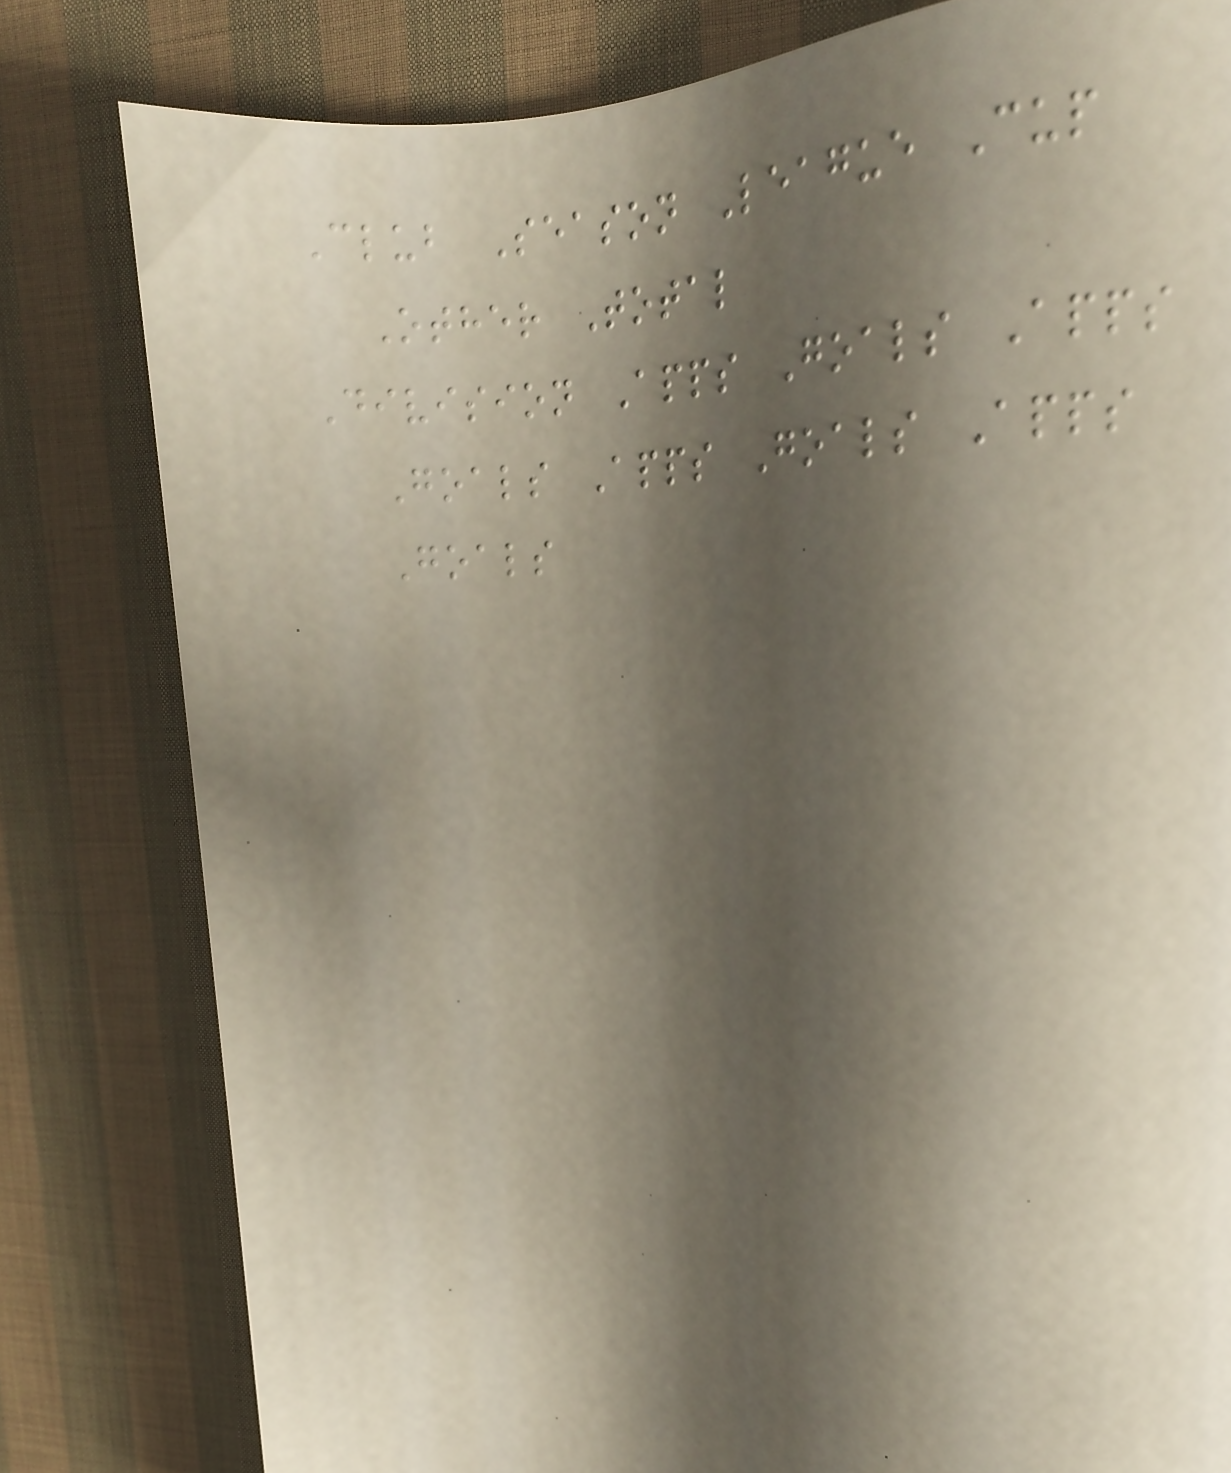Club Season League Cup
Other Total
Division Apps Goals Apps
Goals Apps Goals Apps
Goals
